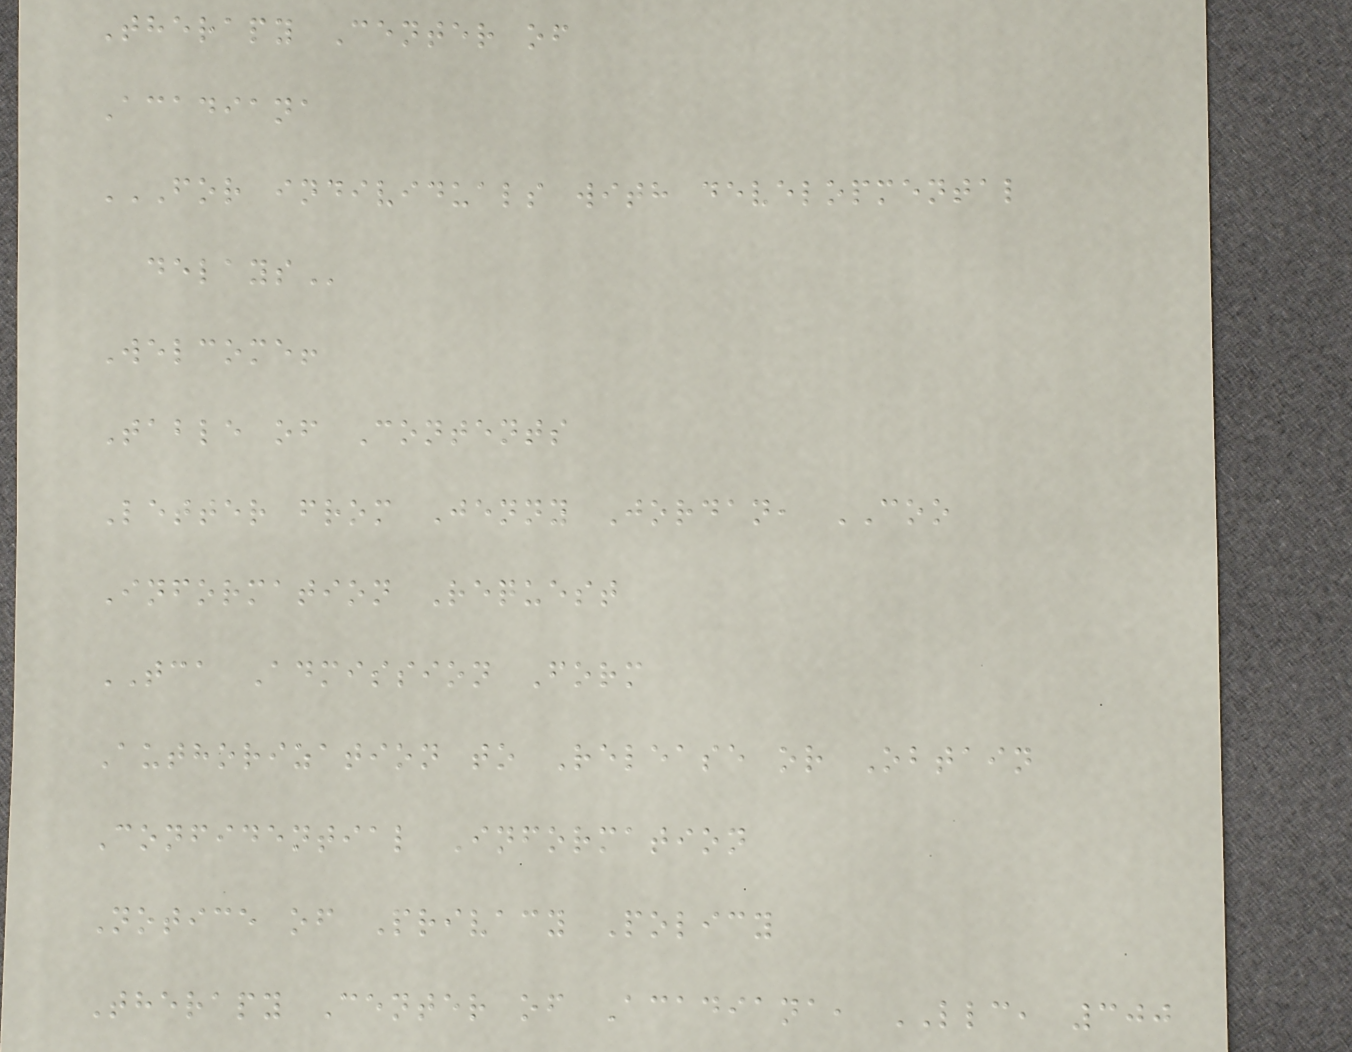Therapy Center of
Acadiana
FOR INDIVIDUALS WITH DEVELOPMENTAL
DELAYS
Welcome!
Table of Contents
Letter from Jenny Jordan, COO
Information Request
TCA Admission Form
Authorization to Release or Obtain
Confidential Information
Notice of Privacy Policy
Therapy Center of Acadiana, LLC, 300
